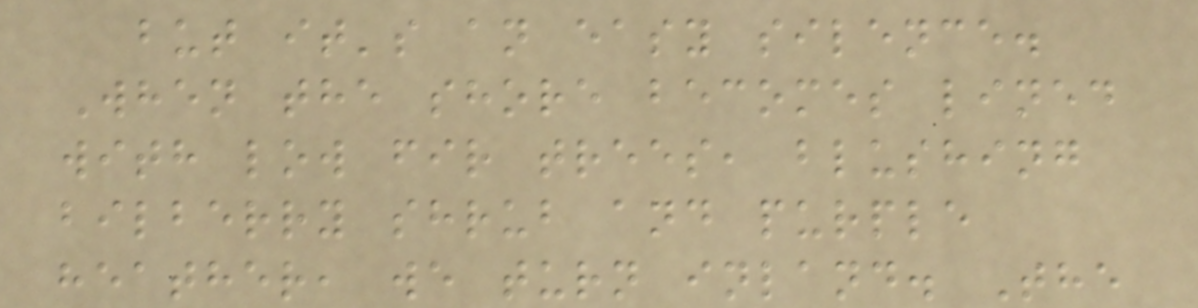but it's an easy silence.
When the shore becomes lined
with low fir trees, blushing
bilberry shrub and purple
heather, we turn inland. The
